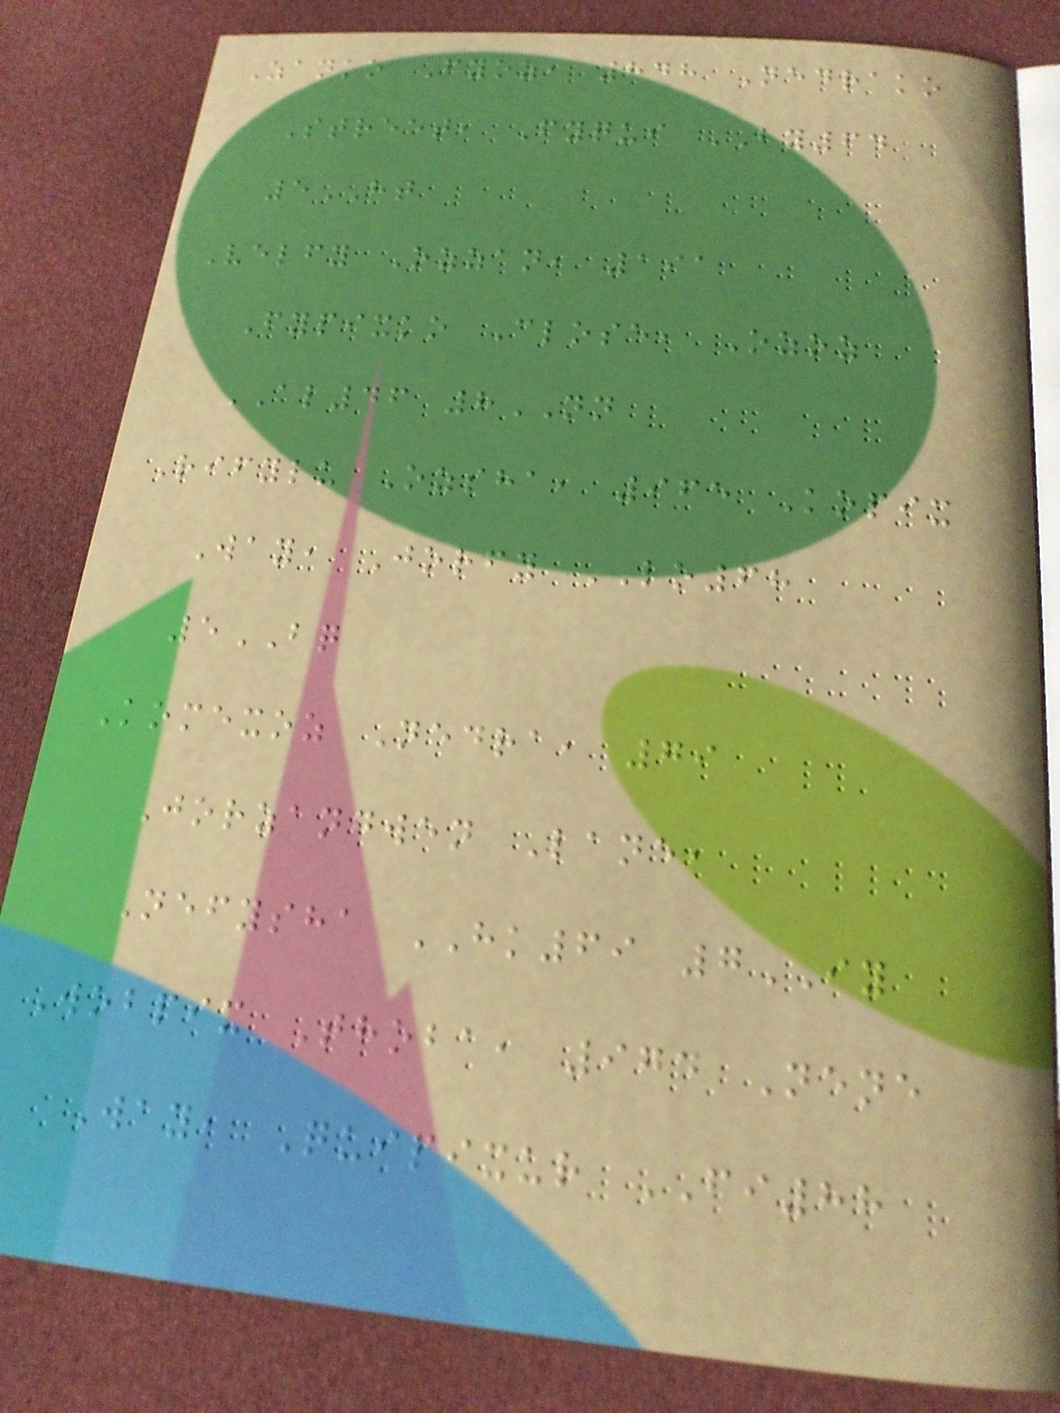Zanko Fyoz, 848 Nedrako
Street, Fyqui BY64
5HT
Velfy Ozzan, 191
Fypixko Close, Ozoz
AL46 8NN
Rifylu Ozsha, 965 Kopix
Way, Jorfy LO68
5BQ
Komexoz Nedra, 79
Jorzangwen Lane,
Nefysha HK69 7IY
Wobpix Thoba, 974 Nene
Way, Quipixur FI88
